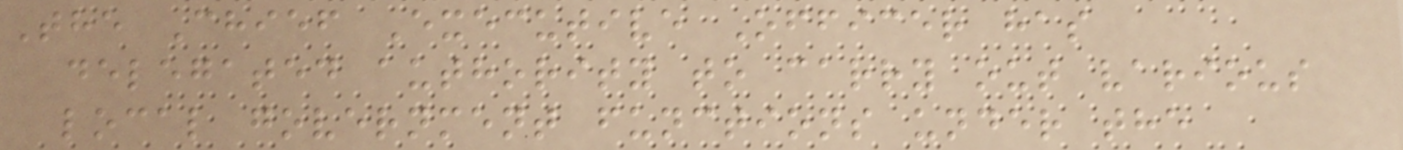The Chief Executive Officer has
delegated authority to carry out various
local government functions under the
